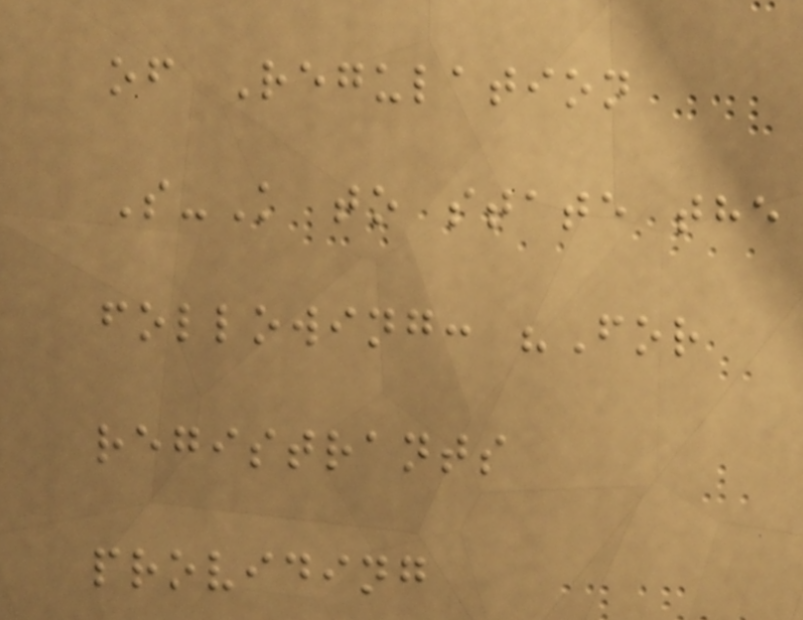of Regulation
S-K to state the
following: "For
registrants
providing
